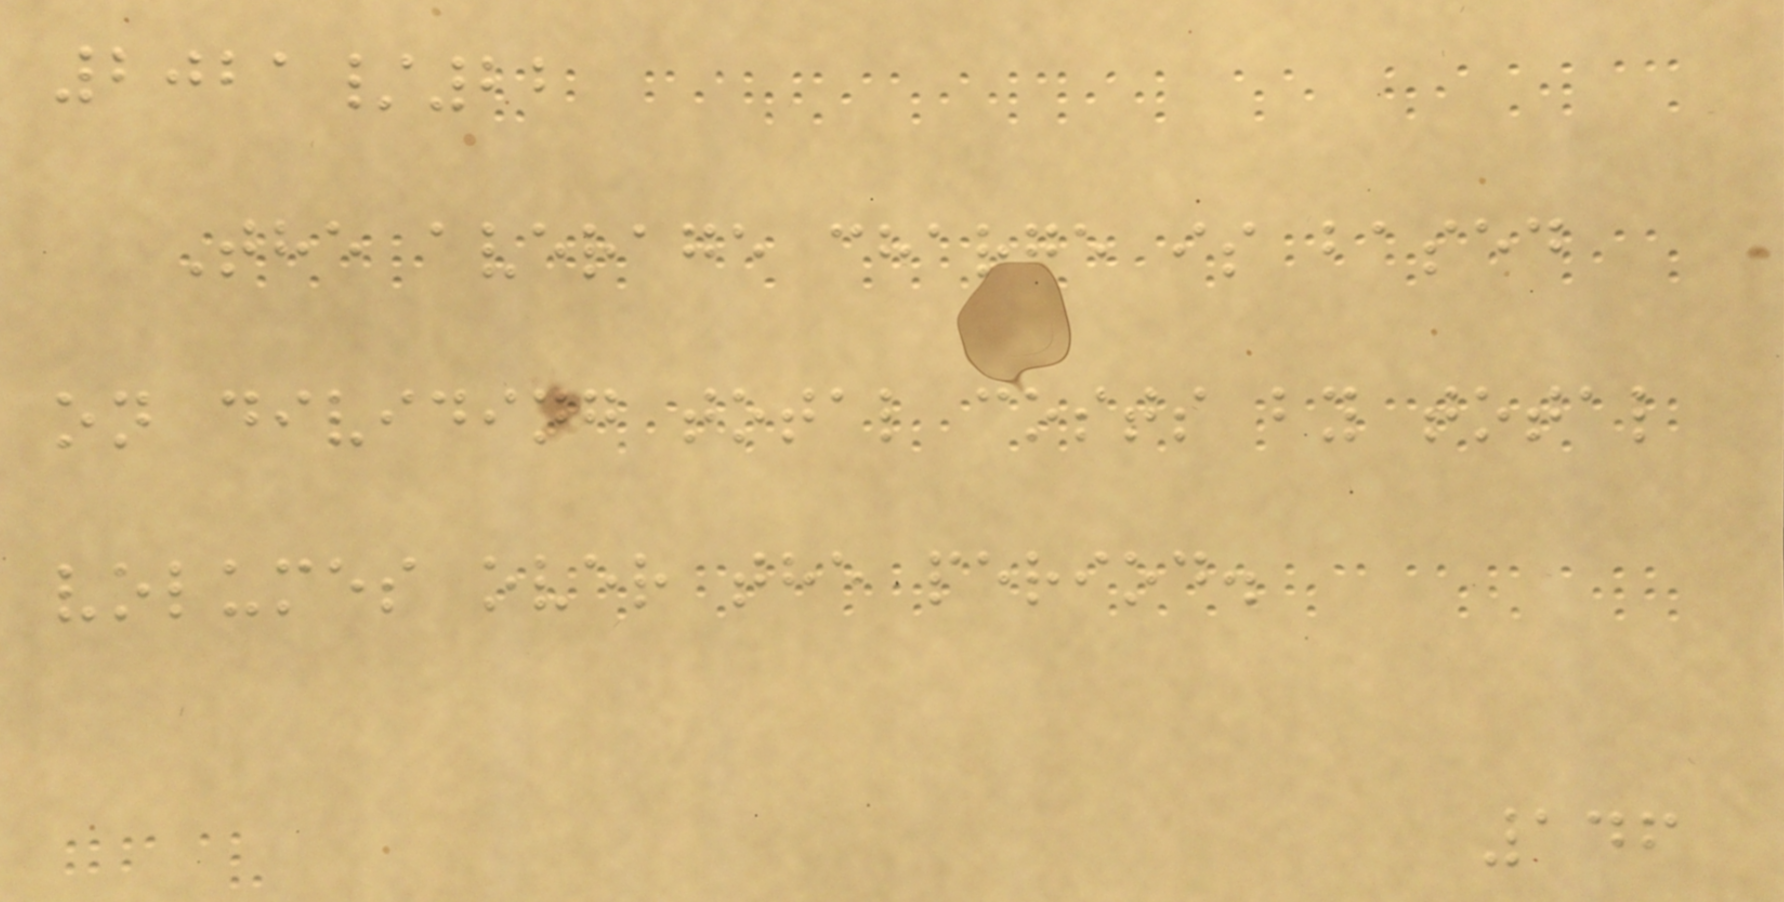2021/22
The average charge is based
on dividing total costs by total
volumes over the period.
146
